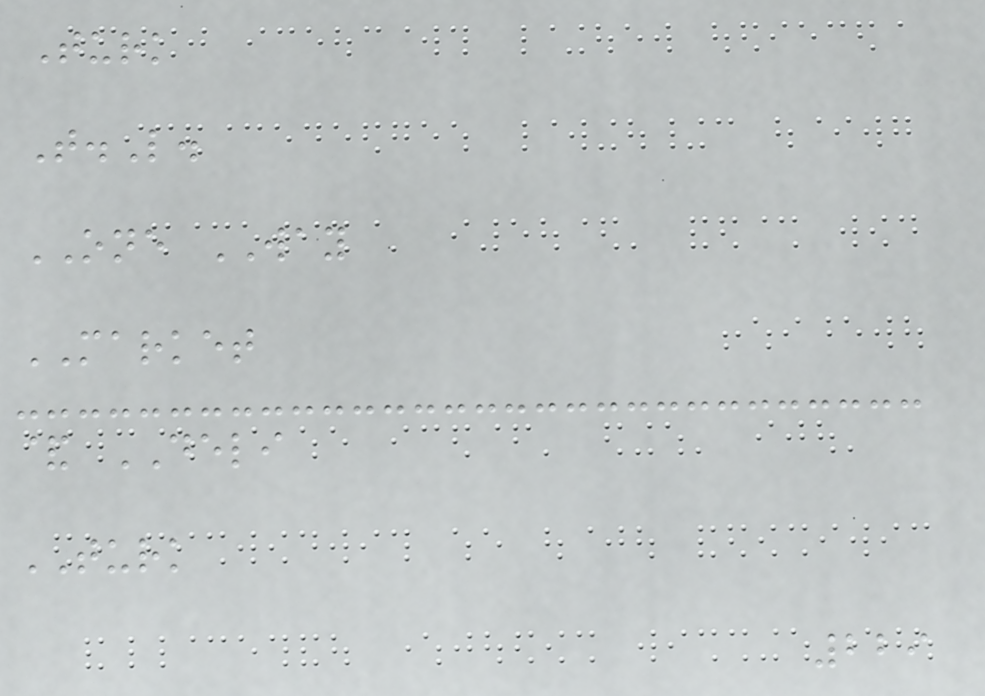Turk
T.L.
ONE WAY
MARKET
& DELI
TURK
229
